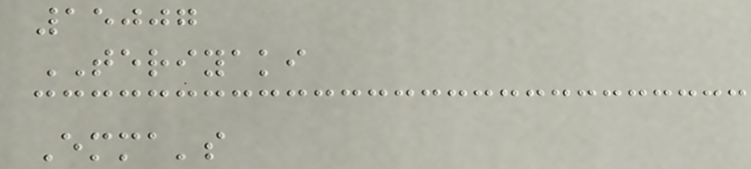15007
TERIYAKI
Emma's
